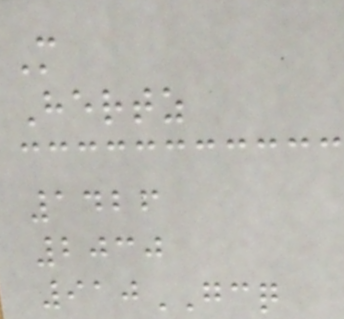M
Hertz
1426
2030
910GCQ
